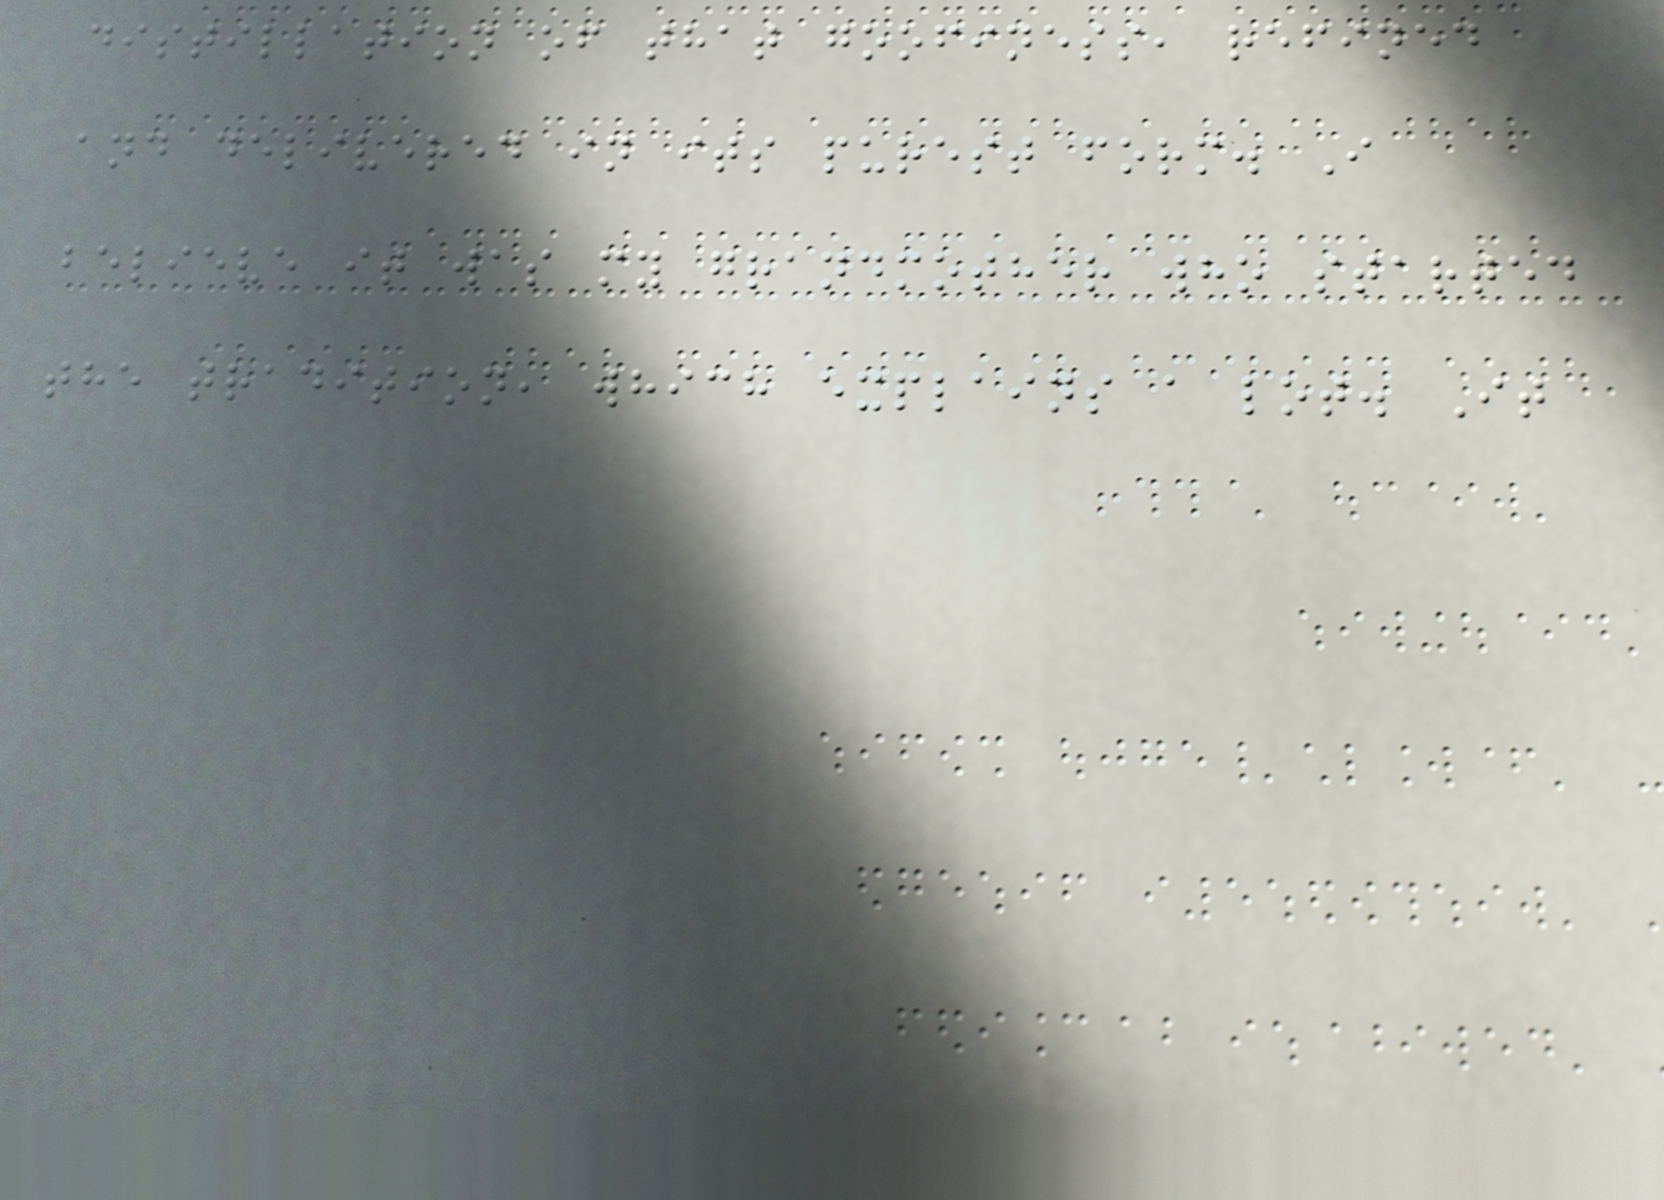distillation of that goofiness, refined
and delivered in its purest form. I
believe it was my grandmother who started
the tradition, which explains a lot. It
